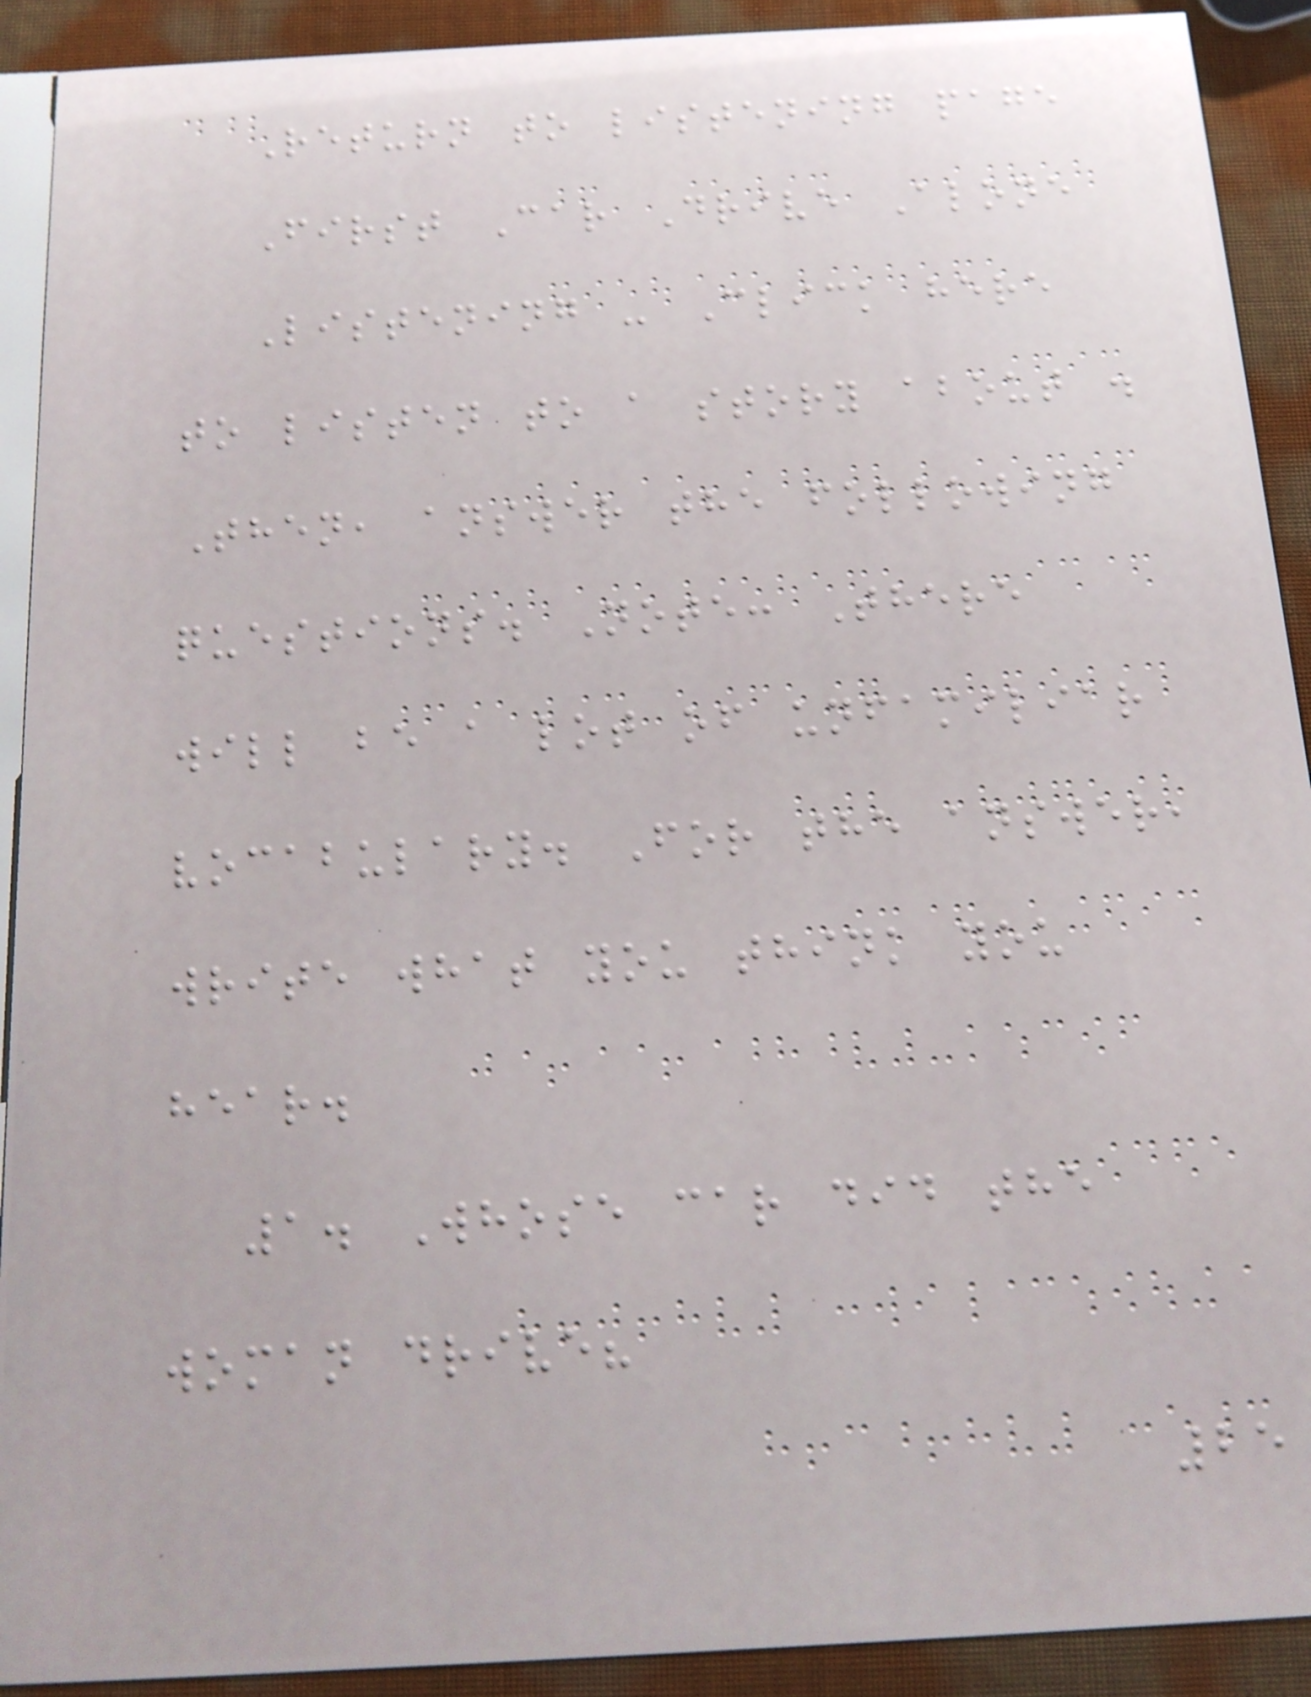Return to listening page
First Car Drive Alone
Listening - Click here
to listen to a story about .
Then, answer the following
questions. Note: There
will be a lot of unfamiliar
vocabulary. For the answer,
write what you think you
hear.
1. Whose car did the
woman drive?
25
